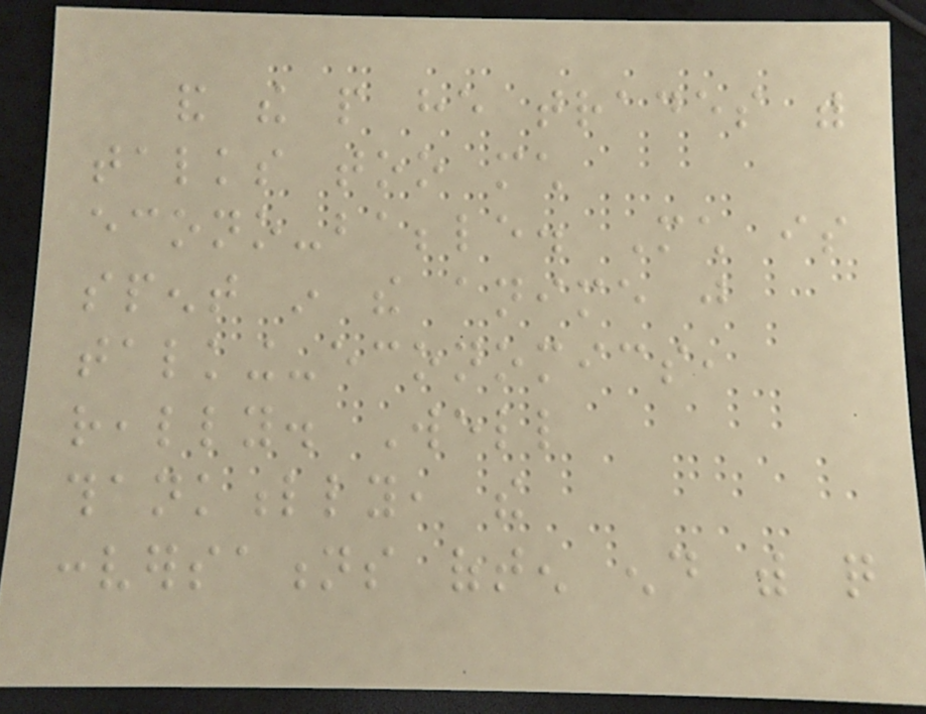and the people he trades with
talks too much
econo-babble. Much is
spent in the anime just
talking-economics,
really. Well
thankfully, the
conversations often end with quite
